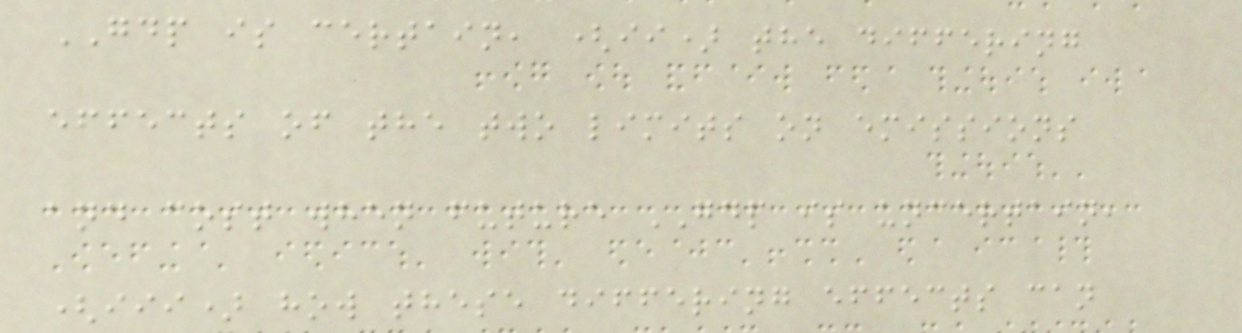GDP is certain, (ii) the differing
effects of the two limits on emissions
and cost when future GDP is uncertain,
(iii) how these differing effects can
